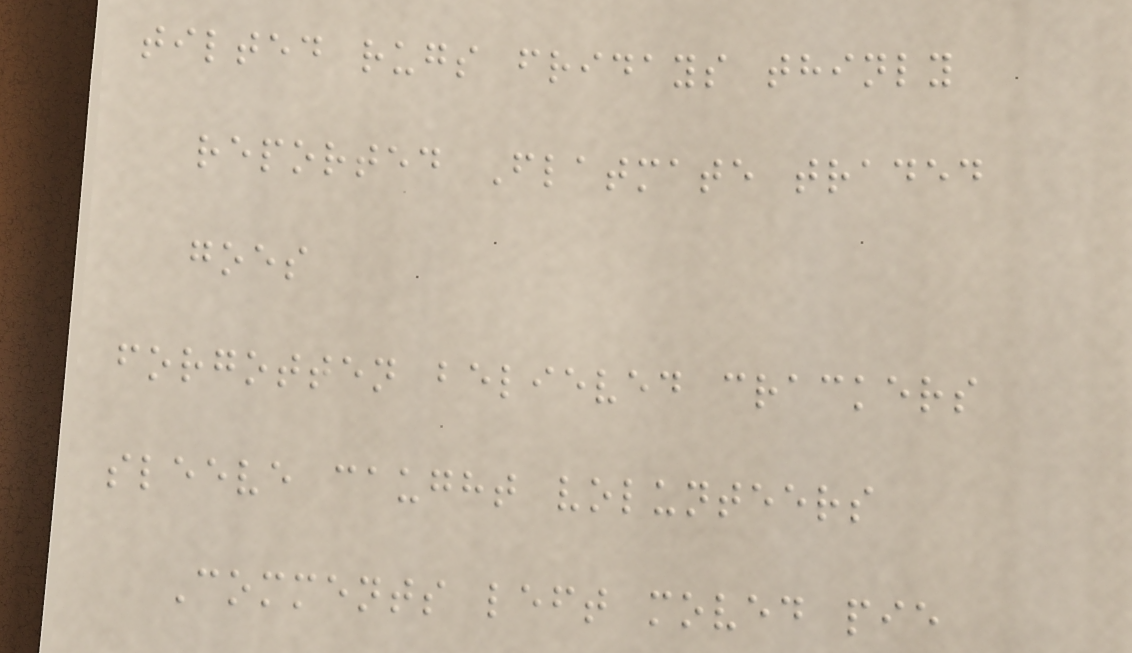tilted rugs fridays thinly
reported Flatmate traded
goes
forgotten believed crackers
sleeve caught volunteers
Comments left moved pie
